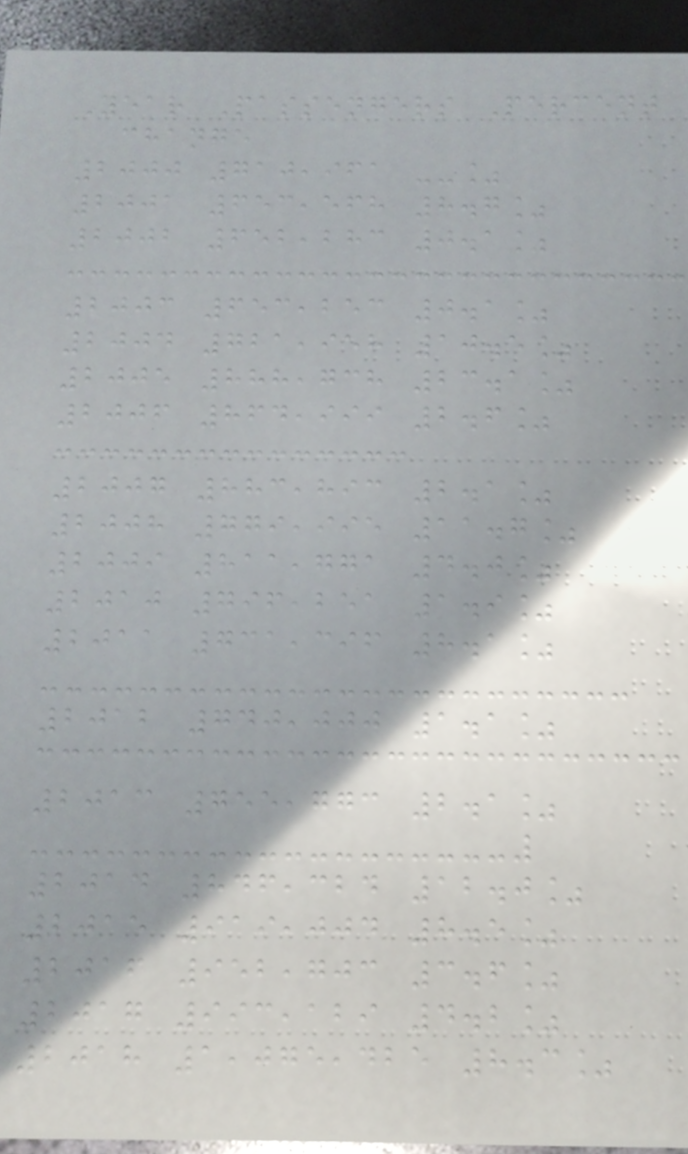Year Passengers Percent
change
2000 710,961 --%
2001 653,568 8.7%
2002 652,283 0.1%
2003 653,253 0.1%
2004 721,958 10.5%
2005 888,738 23.1%
2006 864,999 2.6%
2007 883,893 2.1%
2008 779,995 11.7%
2009 811,771 4.0%
2010 796,251 1.9%
2011 731,396 8.1%
2012 740,000 1.1%
2013 755,773 2.1%
2014 846,324 12.0%
2015 919,004 8.5%
2016 952,703 3.6%
2017 993,129 4.2%
2018 1,075,425 8.3%
